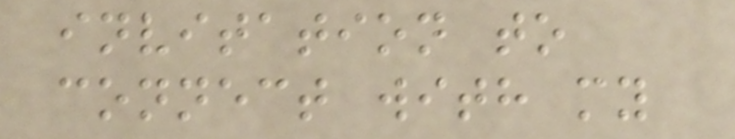invitation to
connect with my
